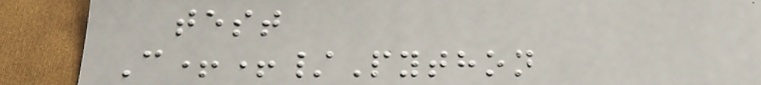test
C++/Python
